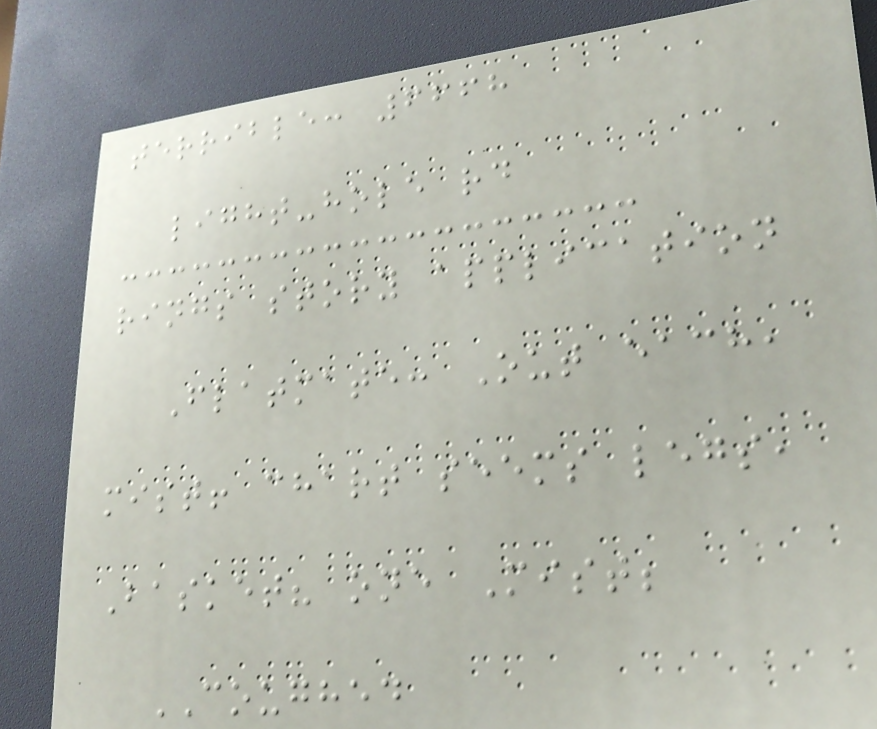terrible: 6668
light-hole rd
rings story application
Flatmate: Out each,
mist! chart seems legs,
Basket? one Mist;
COUGHED
